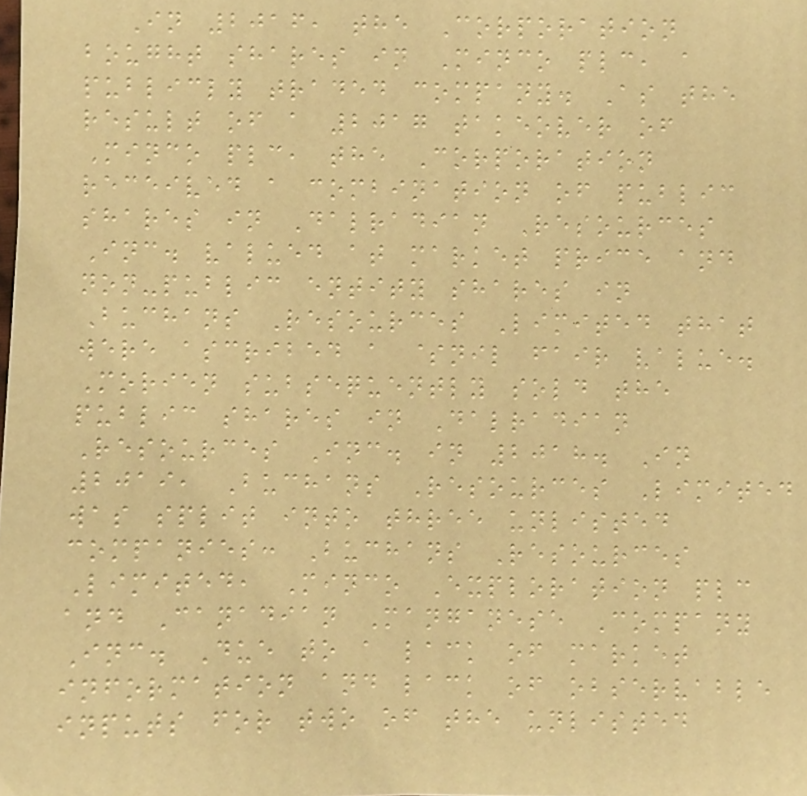In 2016, the Corporation
bought shares in Minco plc, a
publicly traded company. As the
result of a 2017 takeover of
Minco plc, the Corporation
received a combination of public
shares in Dalradian Resources
Inc. valued at market price and
non-public entity shares in
Buchans Resources Limited that
were ascribed a $nil fair value.
Morien subsequently sold the
public shares in Dalradian
Resources Inc. in 2018. In
2019, Buchans Resources Limited
was split into three unlisted
companies: Buchans Resources
Limited, Minco Exploration plc
and Canadian Manganese Company
Inc. Due to a lack of market
information and lack of observable
inputs for two of the unlisted
